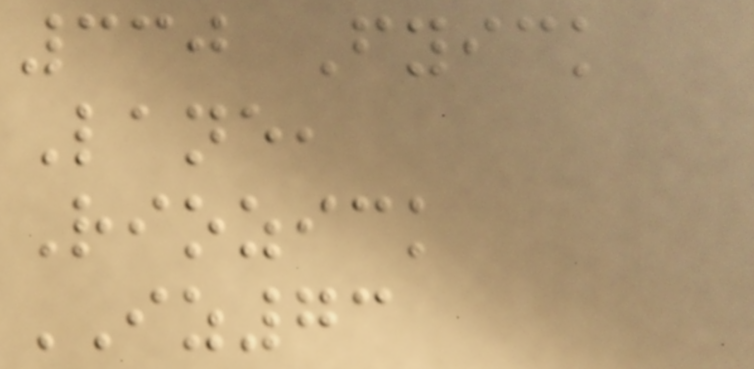330 Fyick
Lane,
Riozick
IZ73
